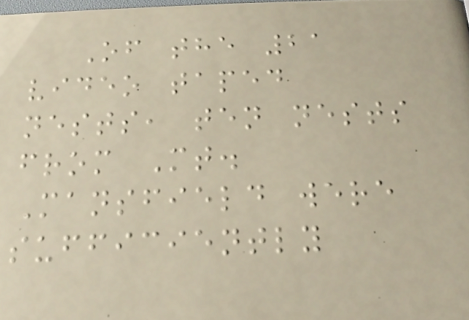Of the 21
video taped
nests, ten nests
from Mt.
Mansfield were
sufficiently
